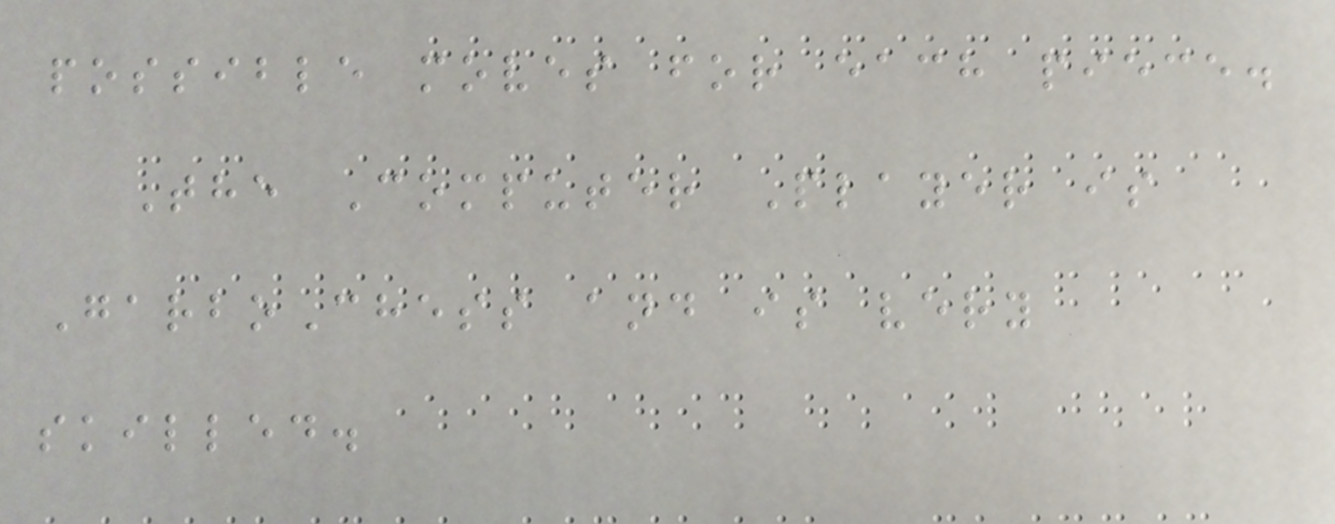possible moves for each piece.
The Computer Player is
GarboChess and is very
skilled.
